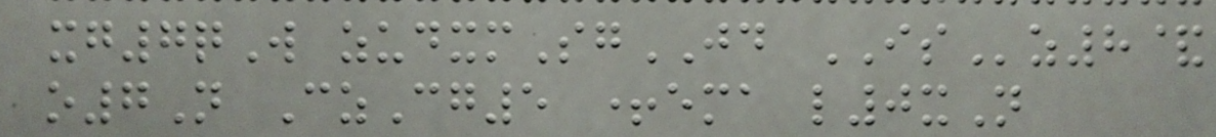xg7qW zudxmSgJD ISz8&
o7N CzCg5 +ema l0xN
